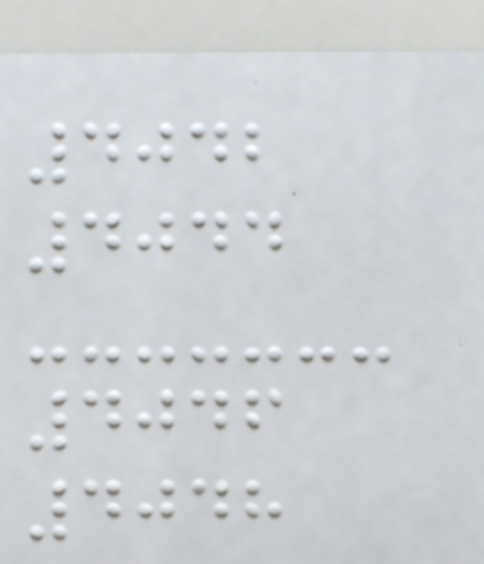4042
4044
4046
4048
